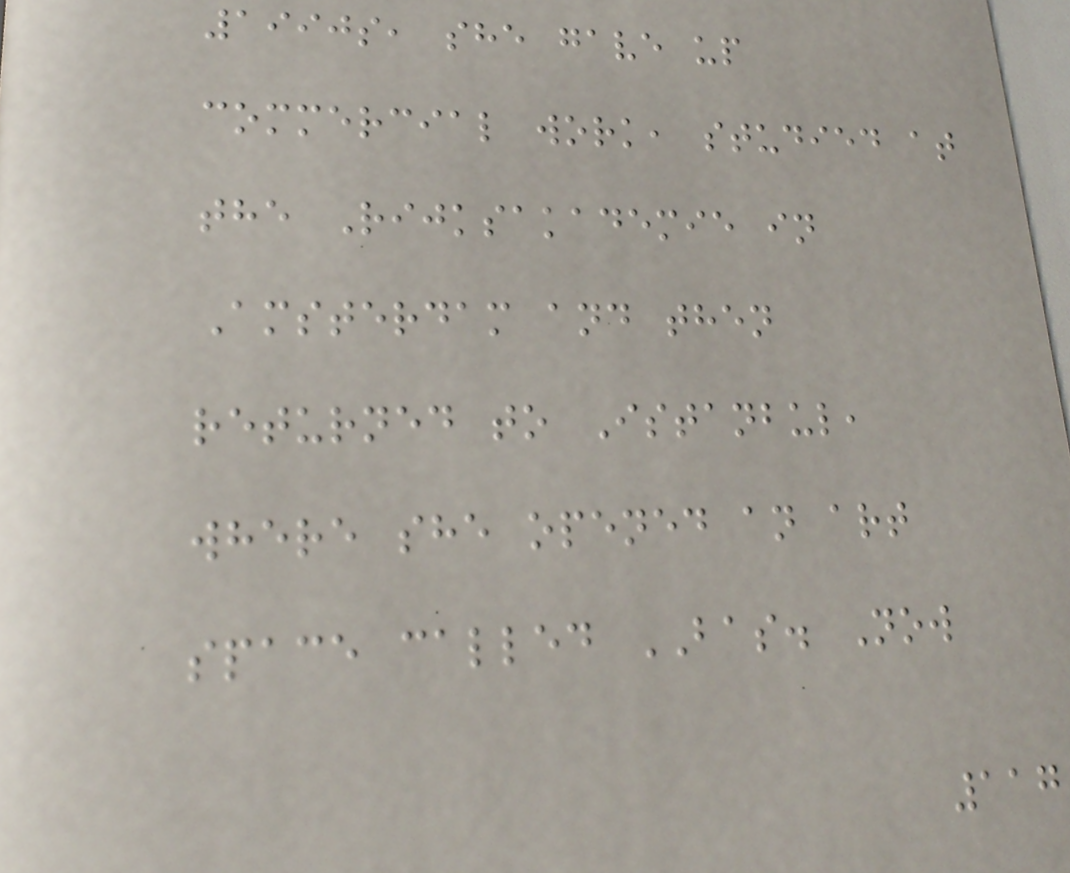1990s, she gave up
commercial work, studied at
the Rijksakademie in
Amsterdam and then
returned to Istanbul,
where she opened an art
space called BAS. Now
117
